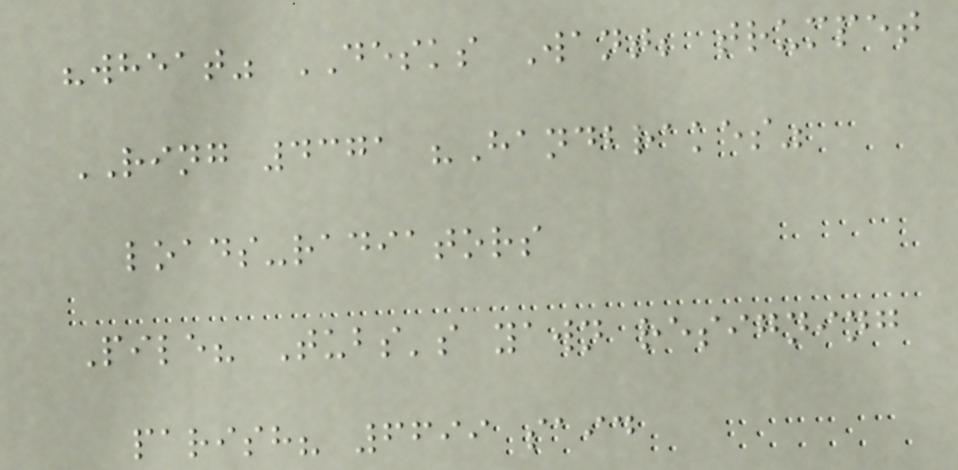"wheat" DESKS Want; trumpet
RING 4371 "Handbrakes"
loads-radiators
Pile? Tubs's yawn resigning
parish? 6699 said
